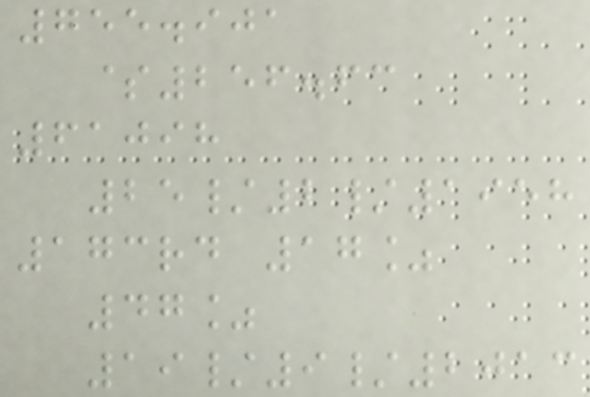755.901
$256.63
61098
25/2/1958
173rd 17%
47%
19/9/2013
